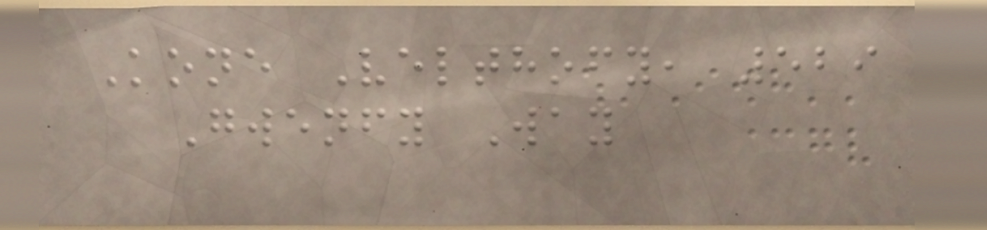Kone Velthofy, 529
Gwenfy Way
